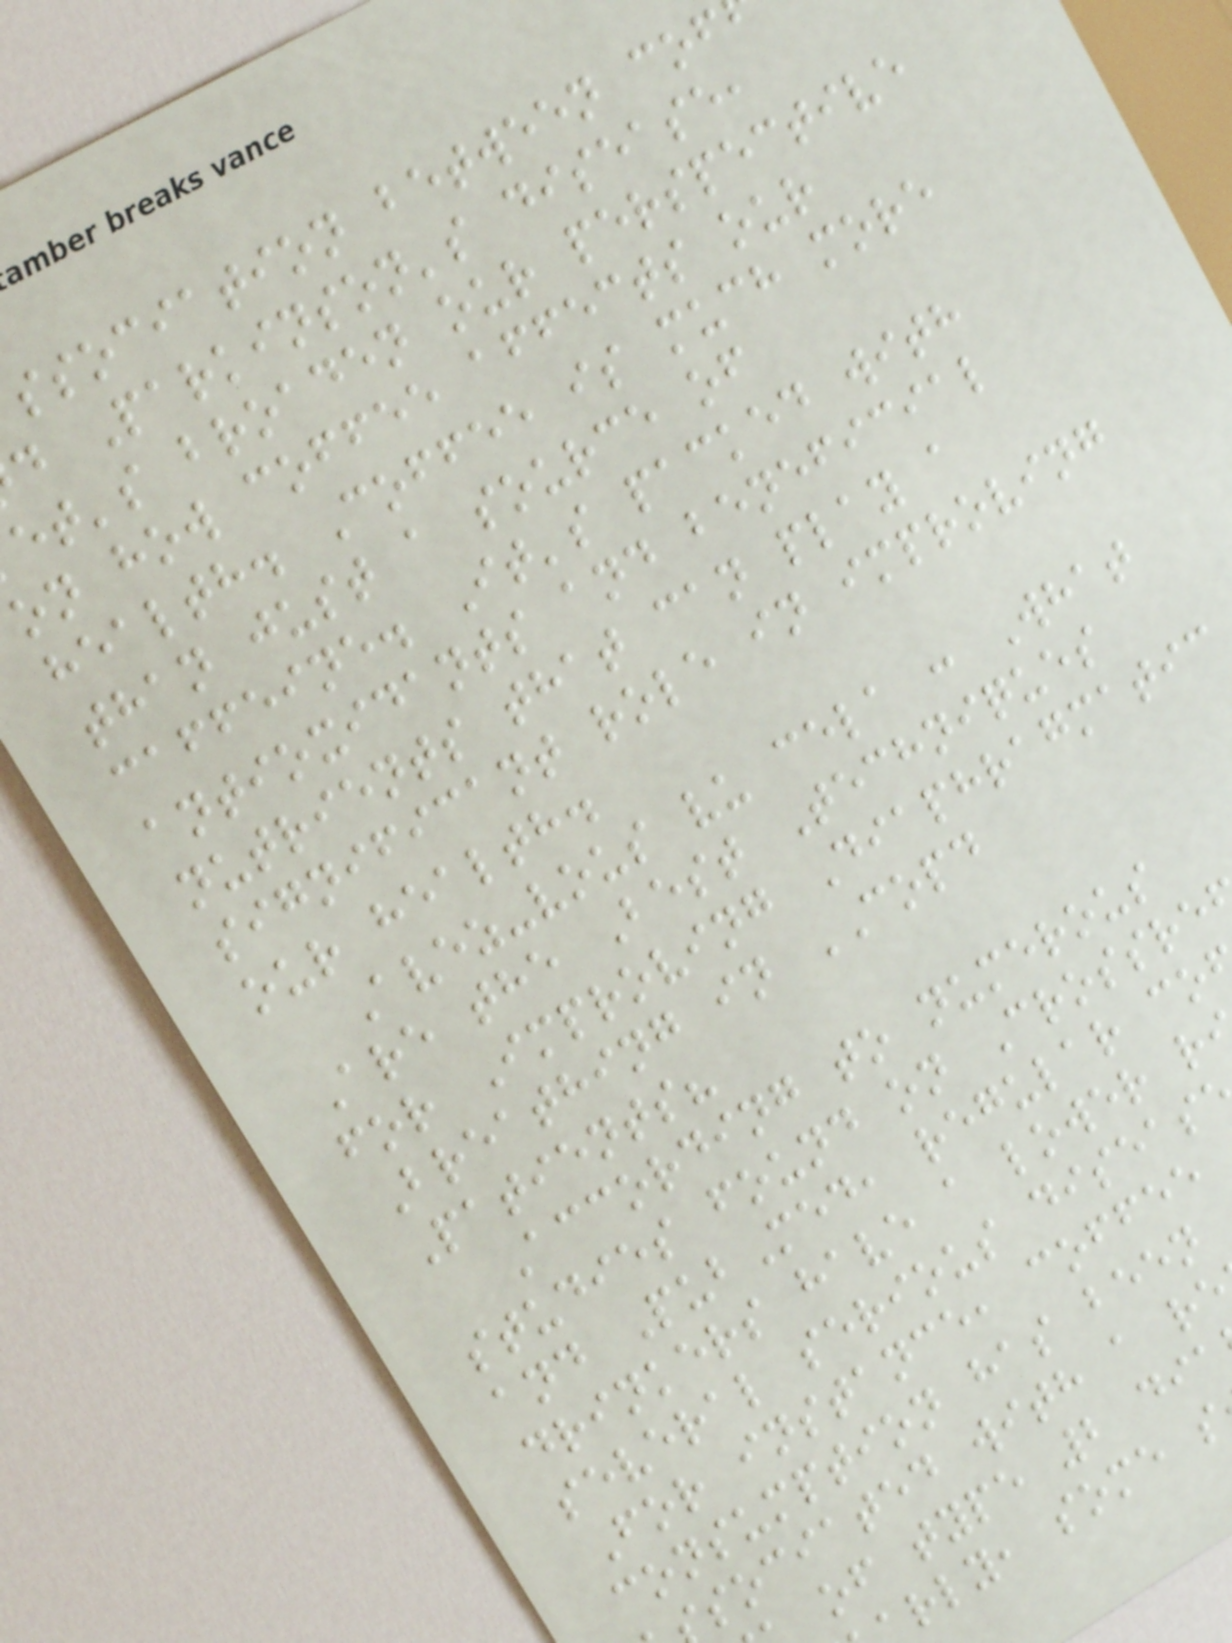ssociation between cof
d Parkinson's disease,
et's broaden our perspective
on how coffee affects our
health. Coffee is much more
than just a source of
caffeine. It's packed with
antioxidants and beneficial
nutrients that can play a
significant role in improving
our health.
Avez-vous vu cela : What
Are the Best Techniques
for Improving Diaphragmatic
Breathing in COPD
Patients?
According to numerous
studies found on Crossre
and PubMed, regular co
drinkers have a lower r
several serious diseas
For instance, coffee
consumption has been
sociated with a re
of type 2 dia
rly, some s
